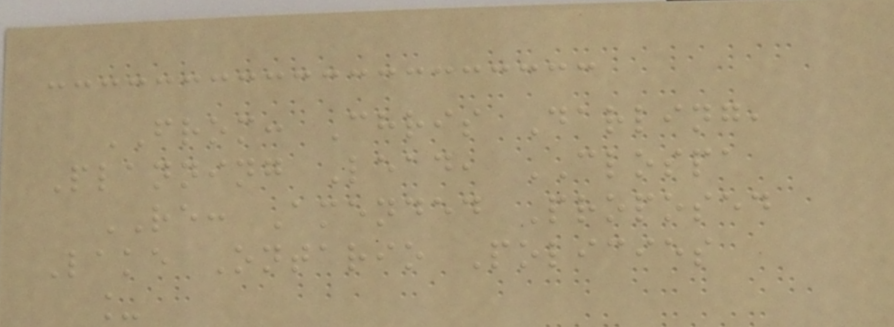FROM: Chris Darling,
Planning Lead, CLOSPA
RE: Amended Proposed
Lake Ontario Policies
_
